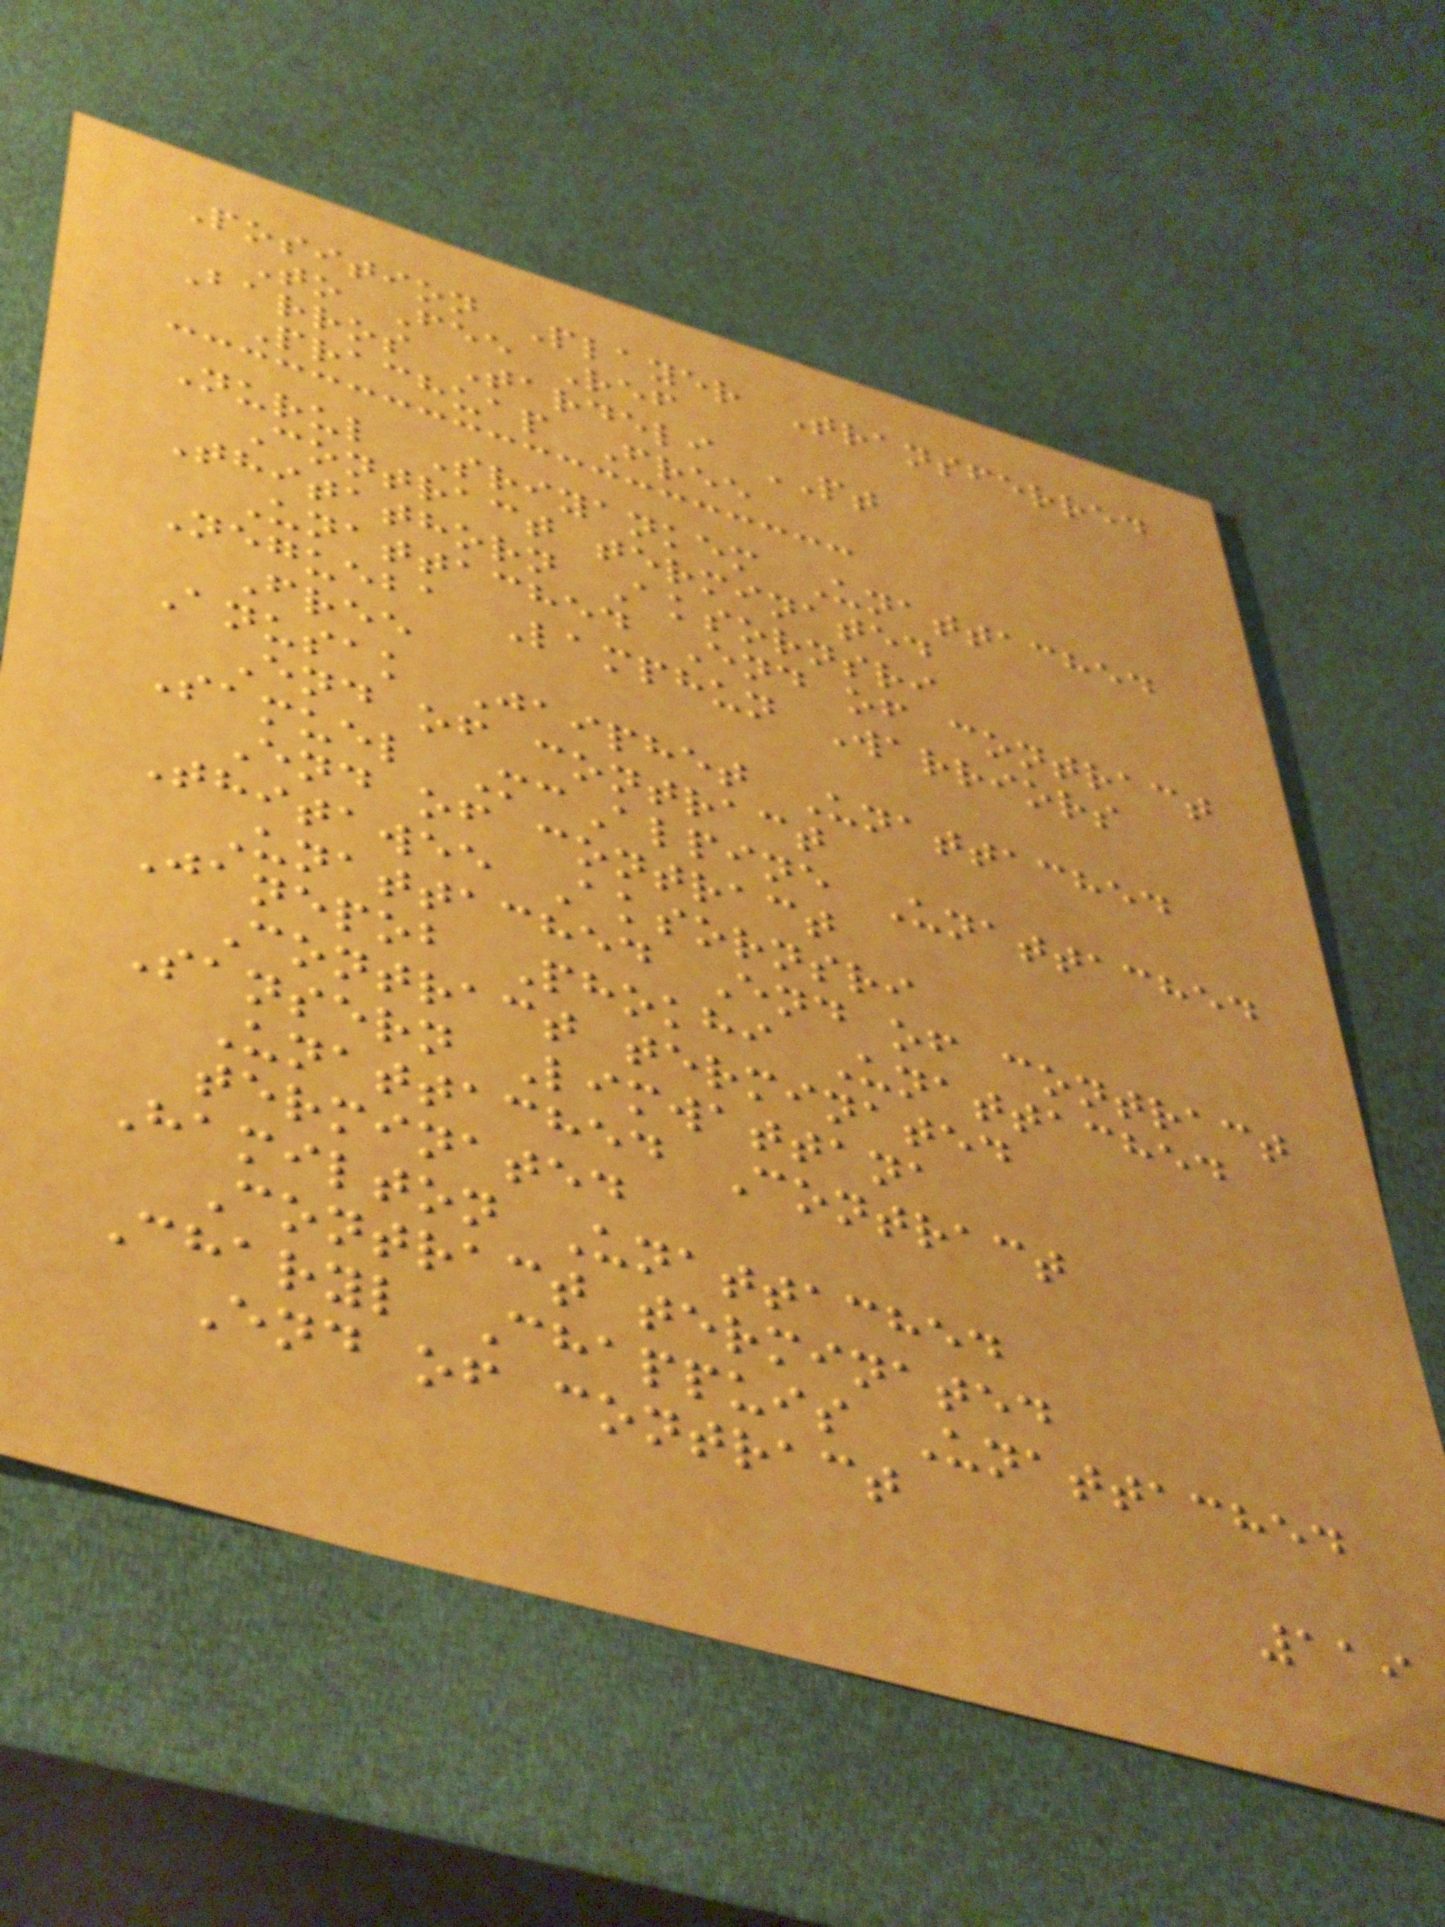Position Player Transferred
To Fee Ref
Barros Tardeli PT
Prachuap Free
Nurul Sriyankem Unattached
Contract terminated
Thitathorn Aksornsri
Unattached End of contract
Negueba Lamphun Warriors
Free
Anusak Jaiphet Unattached
End of contract
Samuel McAlpine Unattached
End of contract
Thitawee Aksornsri
Unattached End of contract
Janepob Phokhi Unattached
Contract terminated
Sansern Limwattana
Unattached Contract
terminated
Hamilton Unattached
Contract terminated
Charyl Chappuis Unattached
End of contract
119
